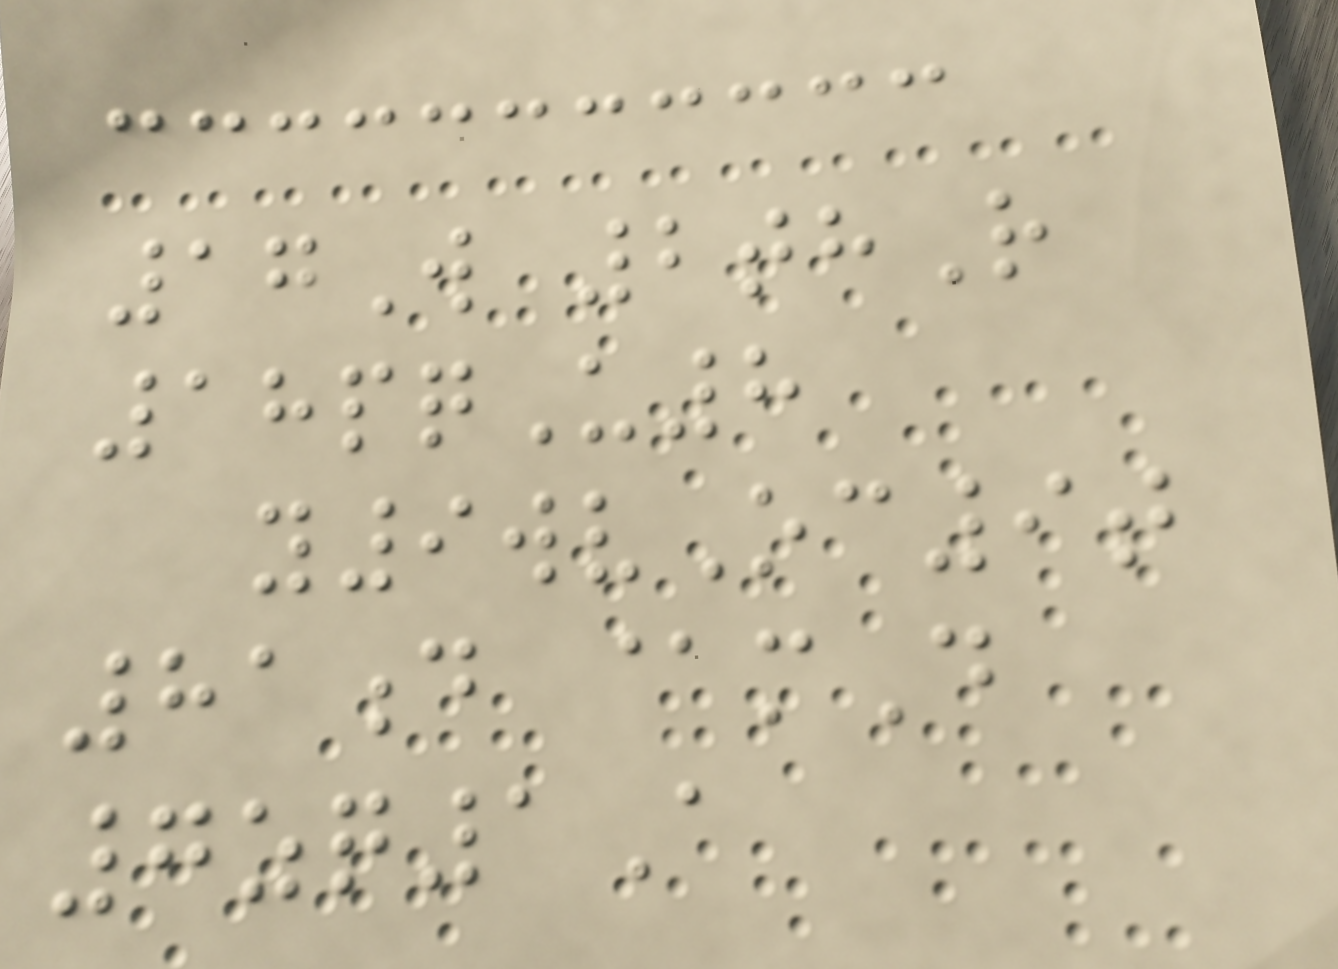17W 2thR
18pqU8
y9wvOc9t
81d @mD
7zq1A
